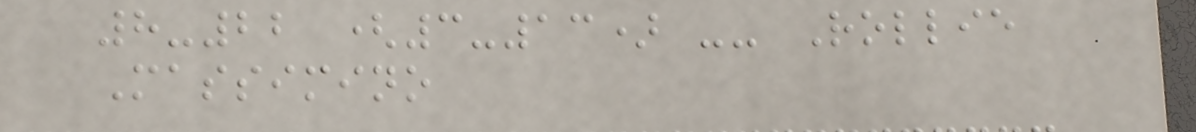8-22 (3-13) -- Rollie
Massimino
